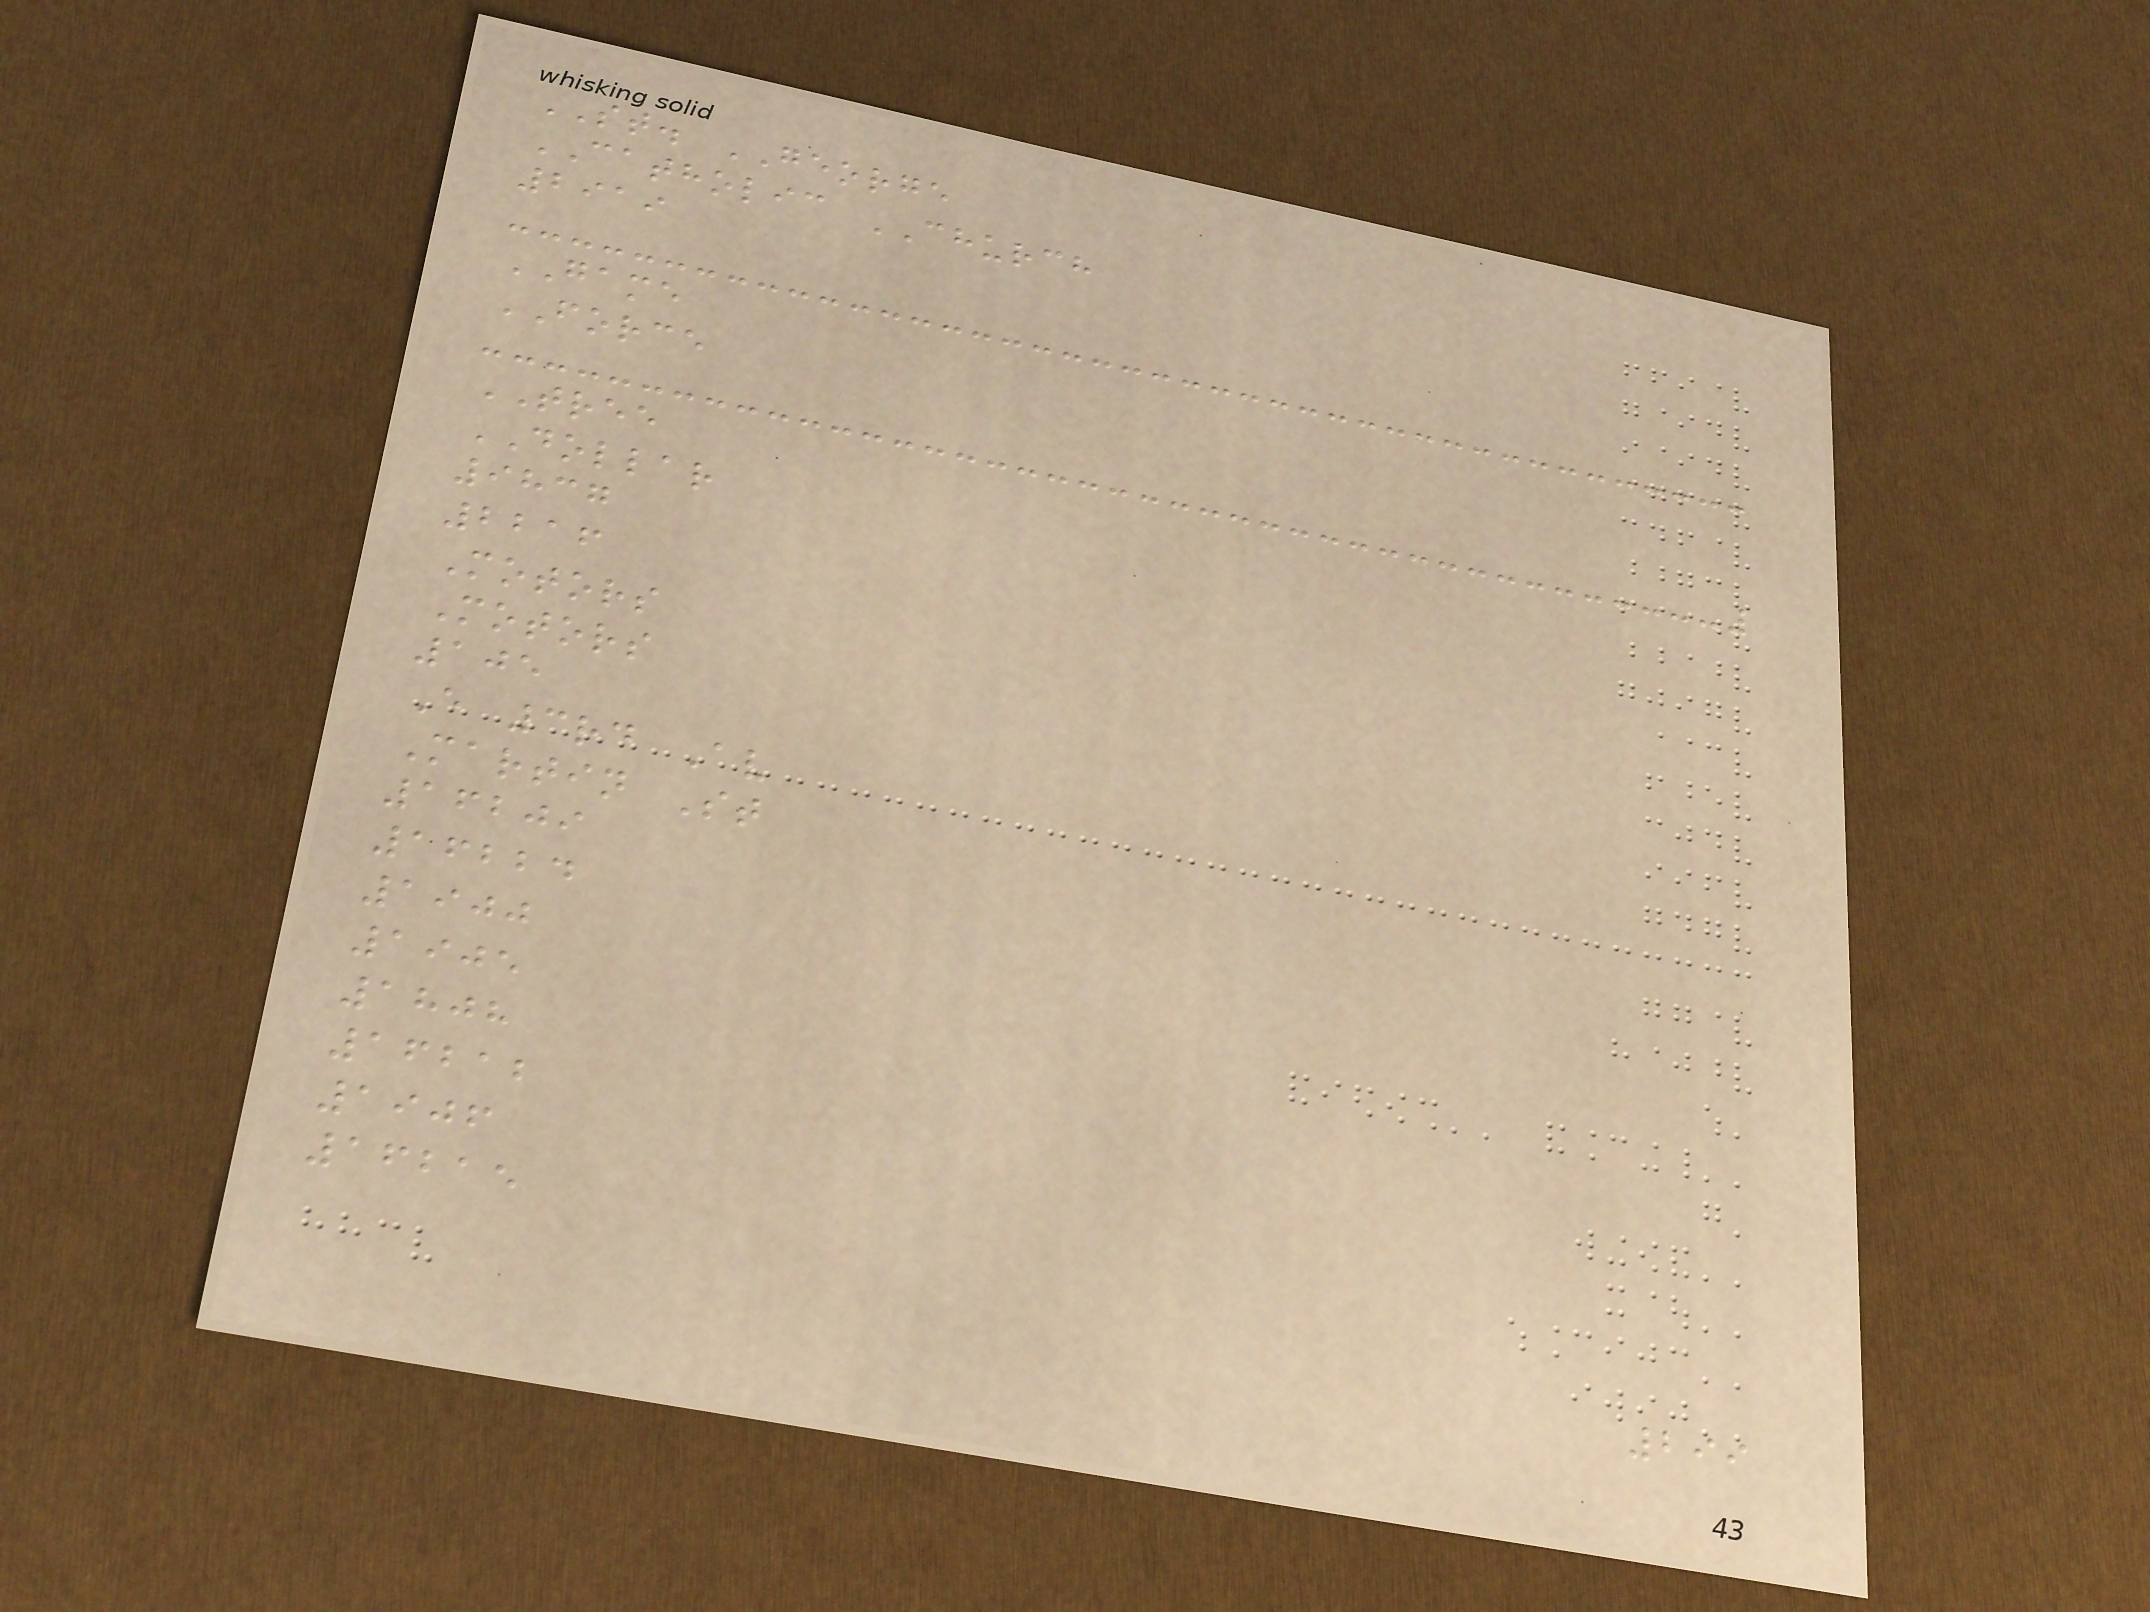ST. GEORGE
CATHOLIC CHURCH
2919
GAME
FORCE
TREE
DOLLAR
9837
2216
Motors
Motors
105
E 3rd Av
Martin St
16209
16224
1900
1905
1808
16212
1906
16215
299
